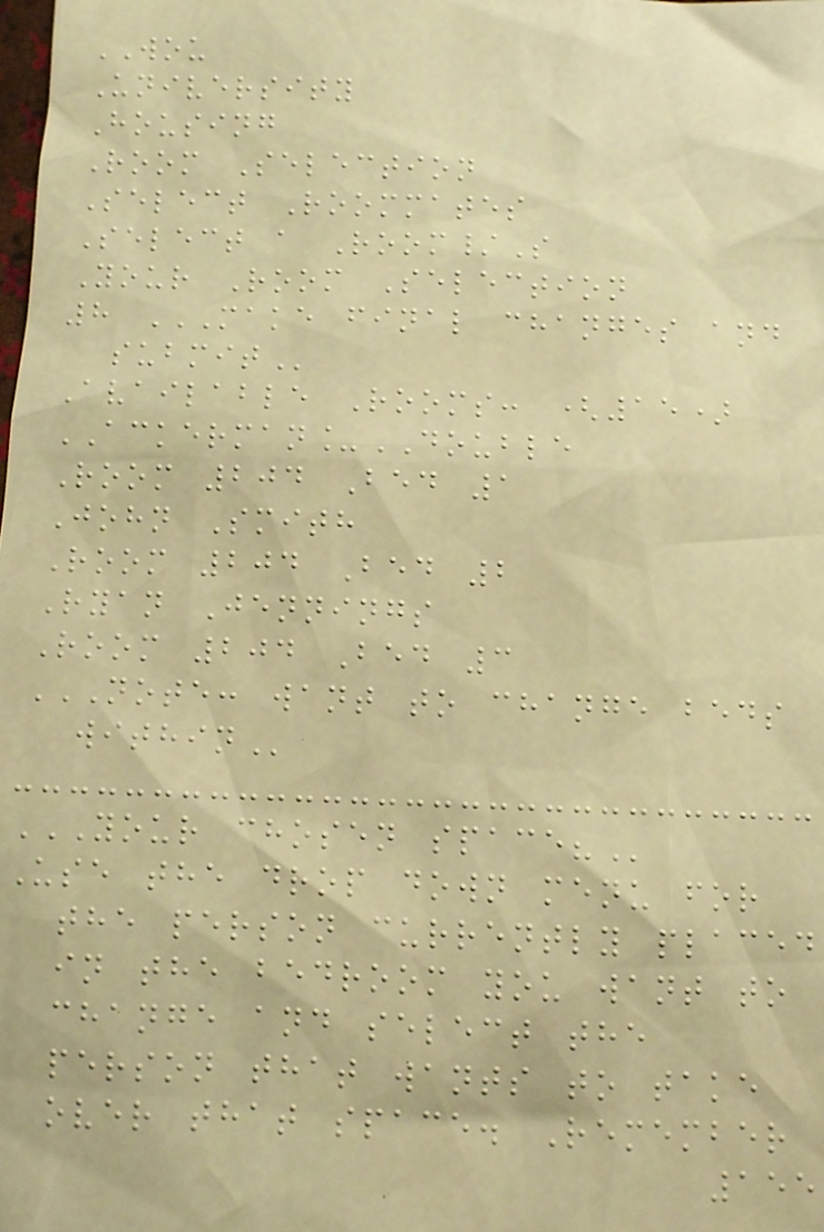WOU
University
Housing
Room Selection
Select Roommates
Select a Room/S
Your Room Selection
8 MAKE FINAL CHANGES AND
SUBMIT
Available Rooms: (15)
ACKERMAN_DOUBLE
Room 204 Bed 1
John Smith
Room 204 Bed 2
Ryan Jennings
Room 204 Bed 3
NOTE: WANT TO CHANGE BEDS
WITHIN
YOUR CHOSEN SPACE?
Use the drop down menu for
the person currently placed
in the bedroom you want to
change and select the
person that wants to take
over that space. Remember
155
